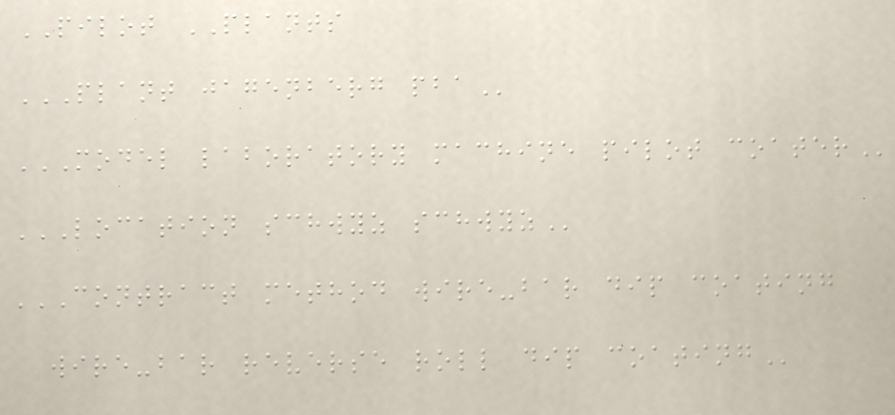PILOT PLANTS
PLANT JAGENBERG PBA
MODEL LABORATORY MACHINE PILOT COATER
LOCATION SCHWYZ SCHWYZ
CONTRACT METHOD WIRE-BAR DIP COATING
WIRE-BAR REVERSE ROLL DIP COATING
